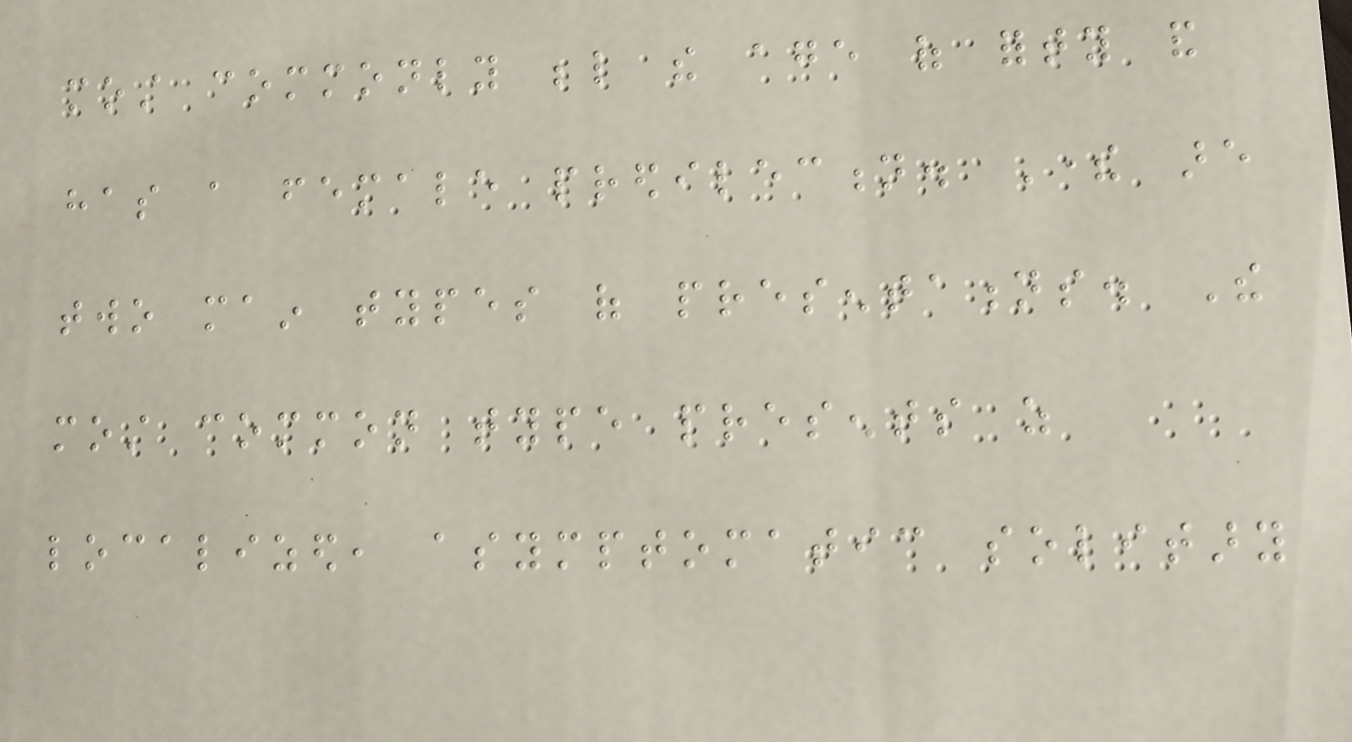most commonly below the age of forty and
has a female predilection. There are
two main types of presentations. The
most common type presents as
localized, asymptomatic solitary
